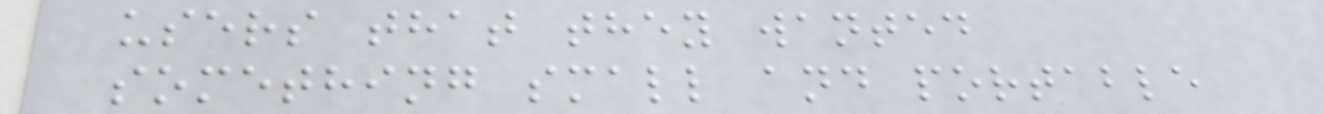users that they wanted
something small and portable
